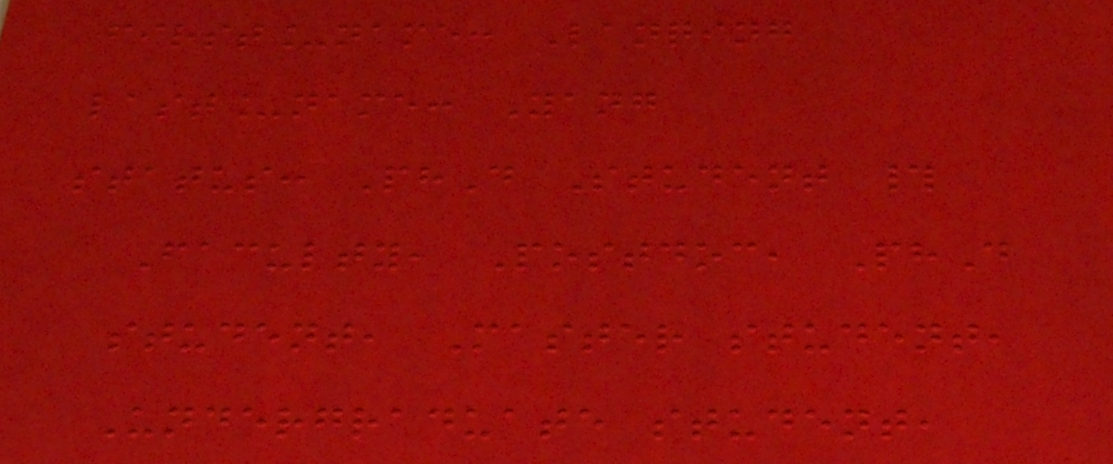first_name: Lanqing
last_name: Yang
status: PhD Student #
Faculty, Postdoc, PhD
student, Master student,
Undergraduate student,
